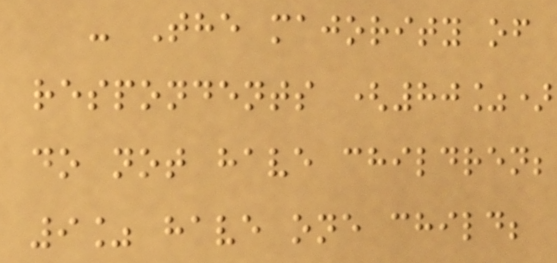- The majority of
respondents (80%)
do not have children;
9% have one child;
